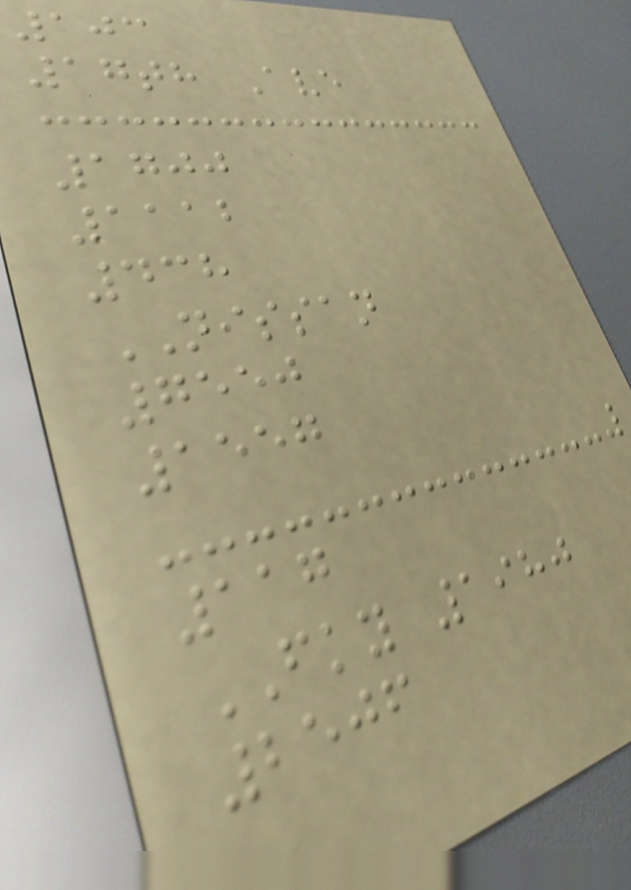103
17th Ave
1700
1112
438
NISSAN
7550
1557
117
FKY 1980
2506
